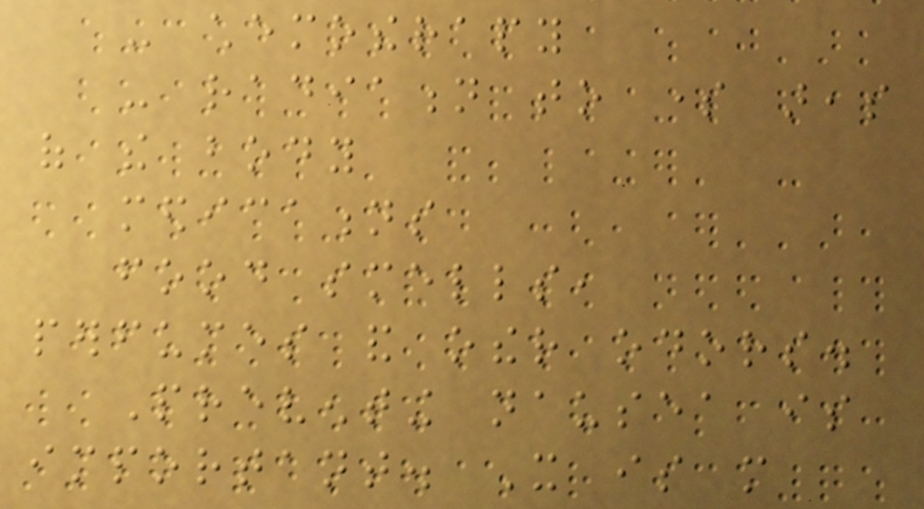- chemotherapy
- radiation to some areas
of the body
medications
food smells,
perfumes and other odors.
Preventing nausea is
important. It is more
